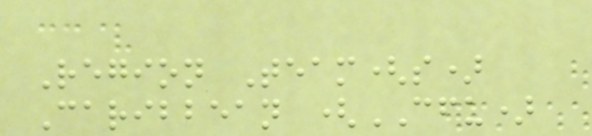Region Team(s)
Caribbean (CFU)
